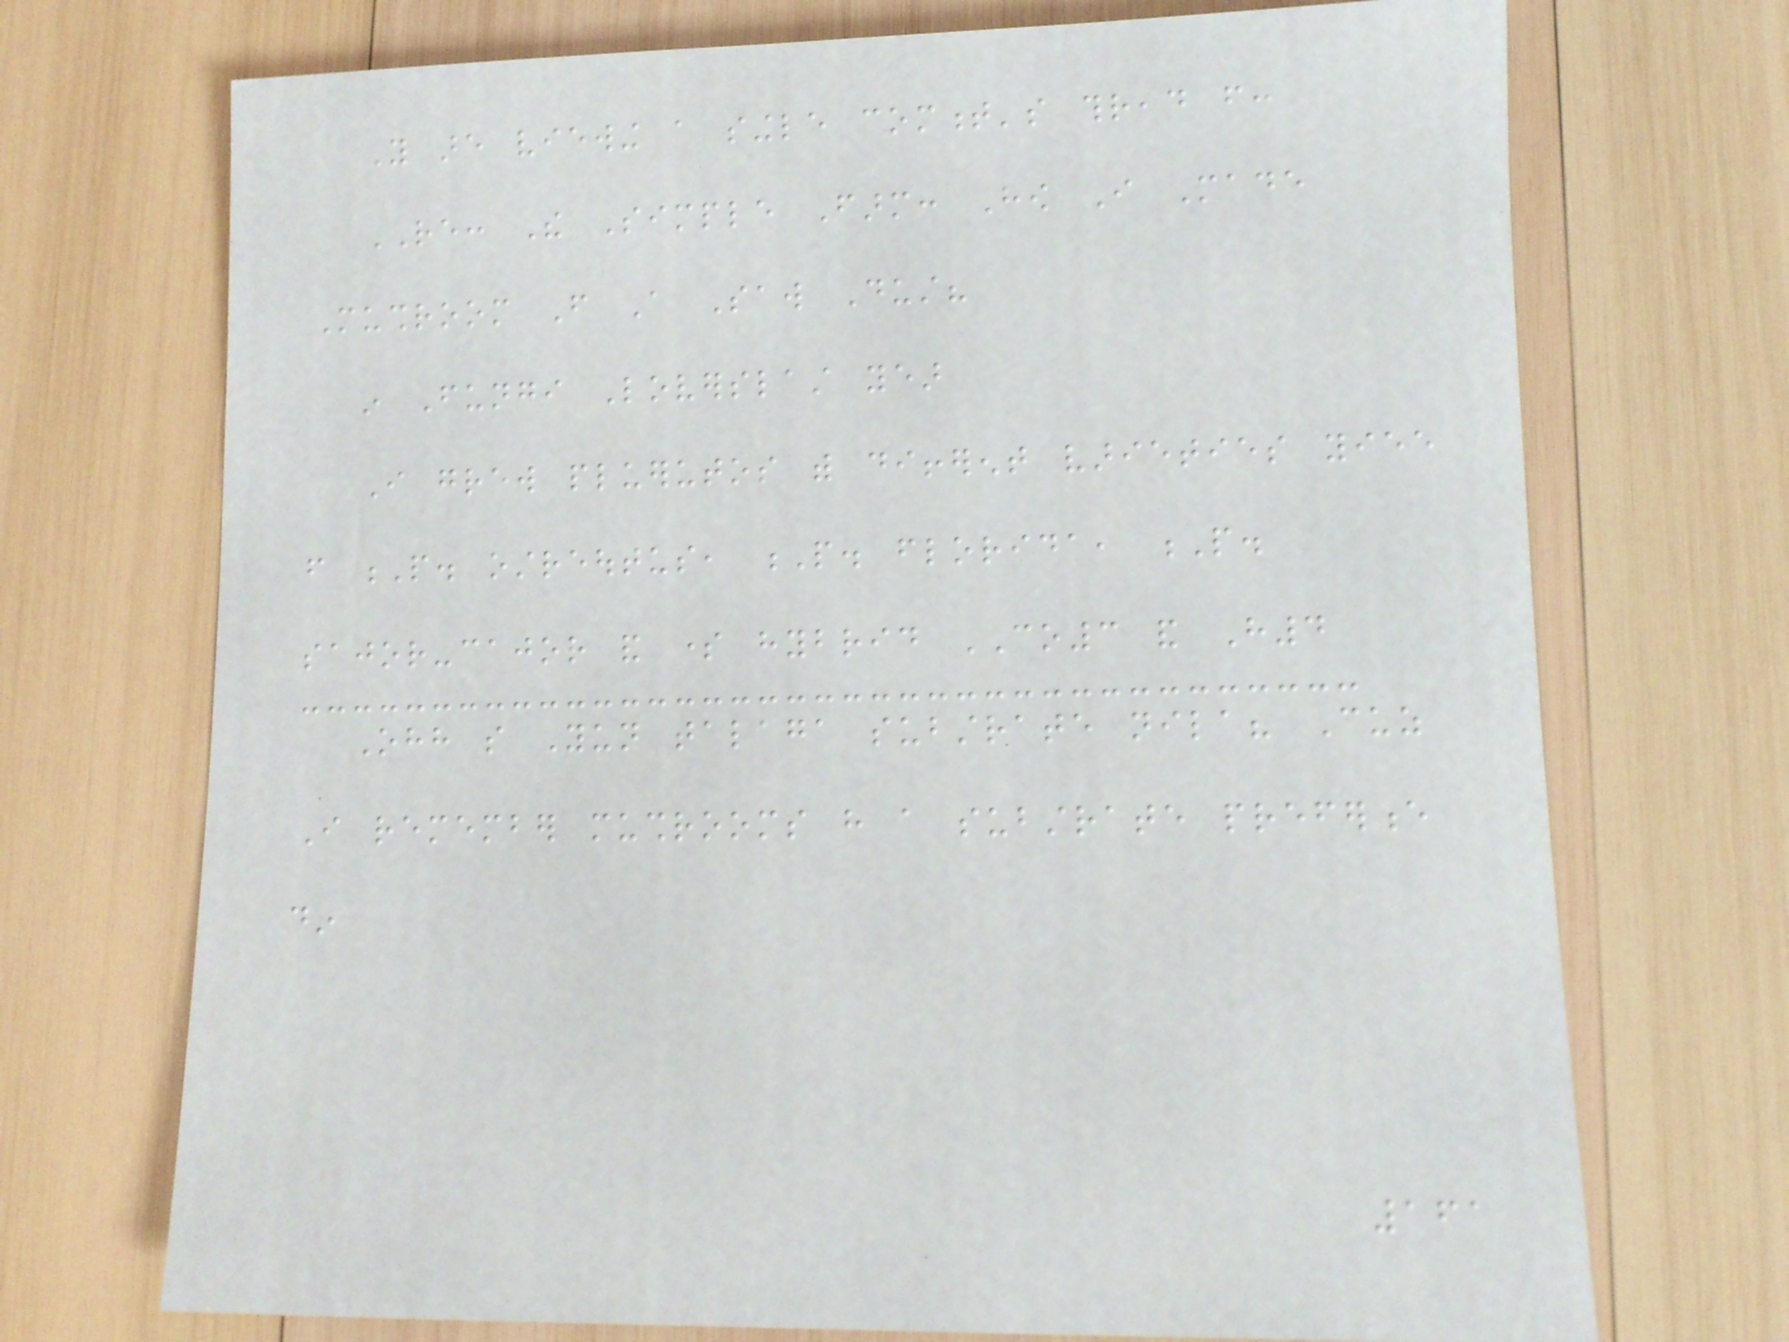You are viewing a single comment's thread from:
RE: The Simple Farm: How I Made
Mushroom From A Saw Dust?
in Fungi Loverslast year
I grew pluerutos with different varieties yiee
from P. ostreoutus, P. florida, P.
sajor-cajor and some hybrid CO3 and H4
Ohh so Yun talaga substrate nila? Cuz
I remember mushrooms have a substrate preference
din
161
